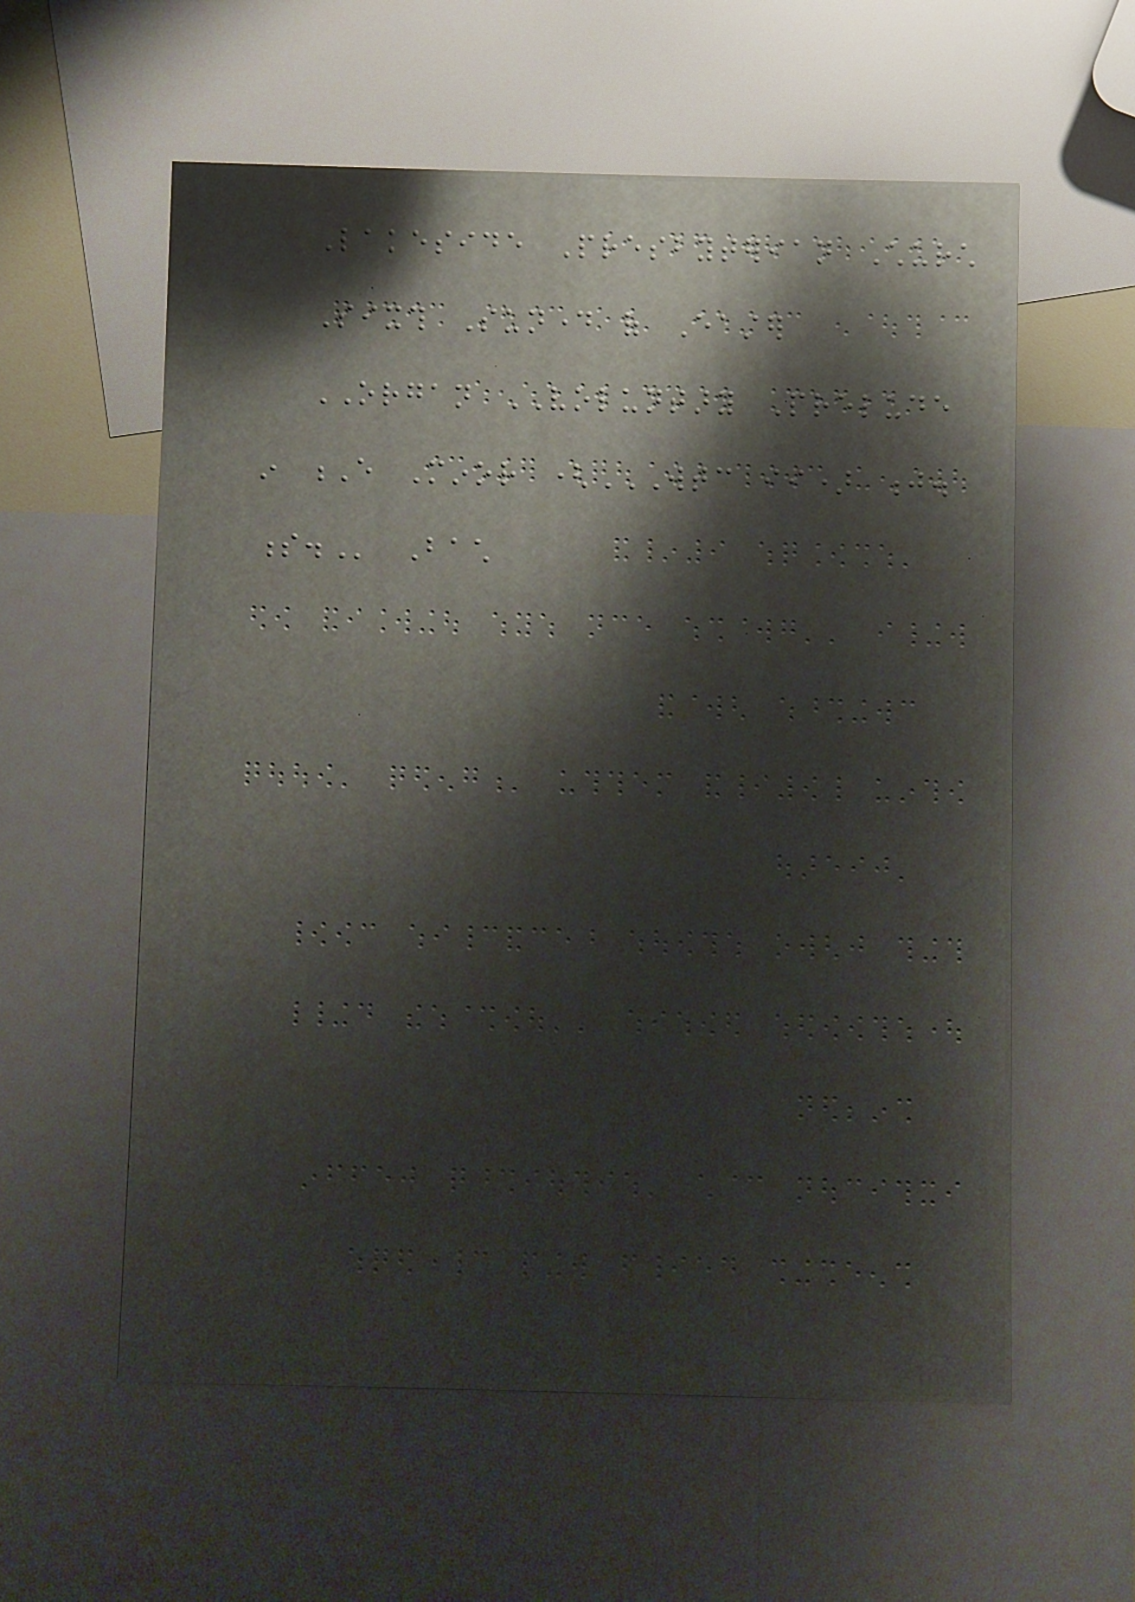Lakeside Presbyterian Church
Sixth Sunday of Easter
ORGAN VOLUNTARY Prelude
in E Minor (WTC II) J.
S. Bach
